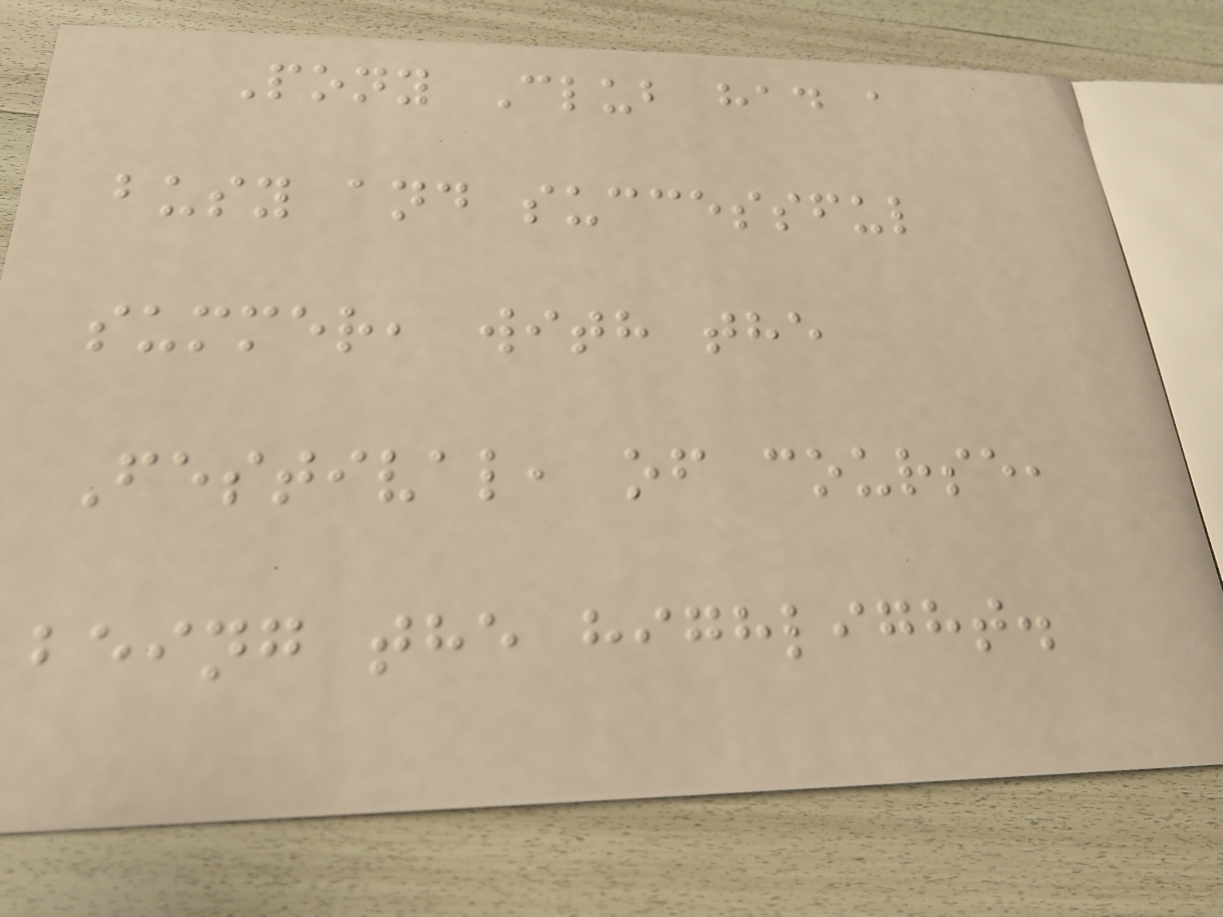Pony Club had a
busy and successful
summer, with the
Festival, of course,
being the highlight.
